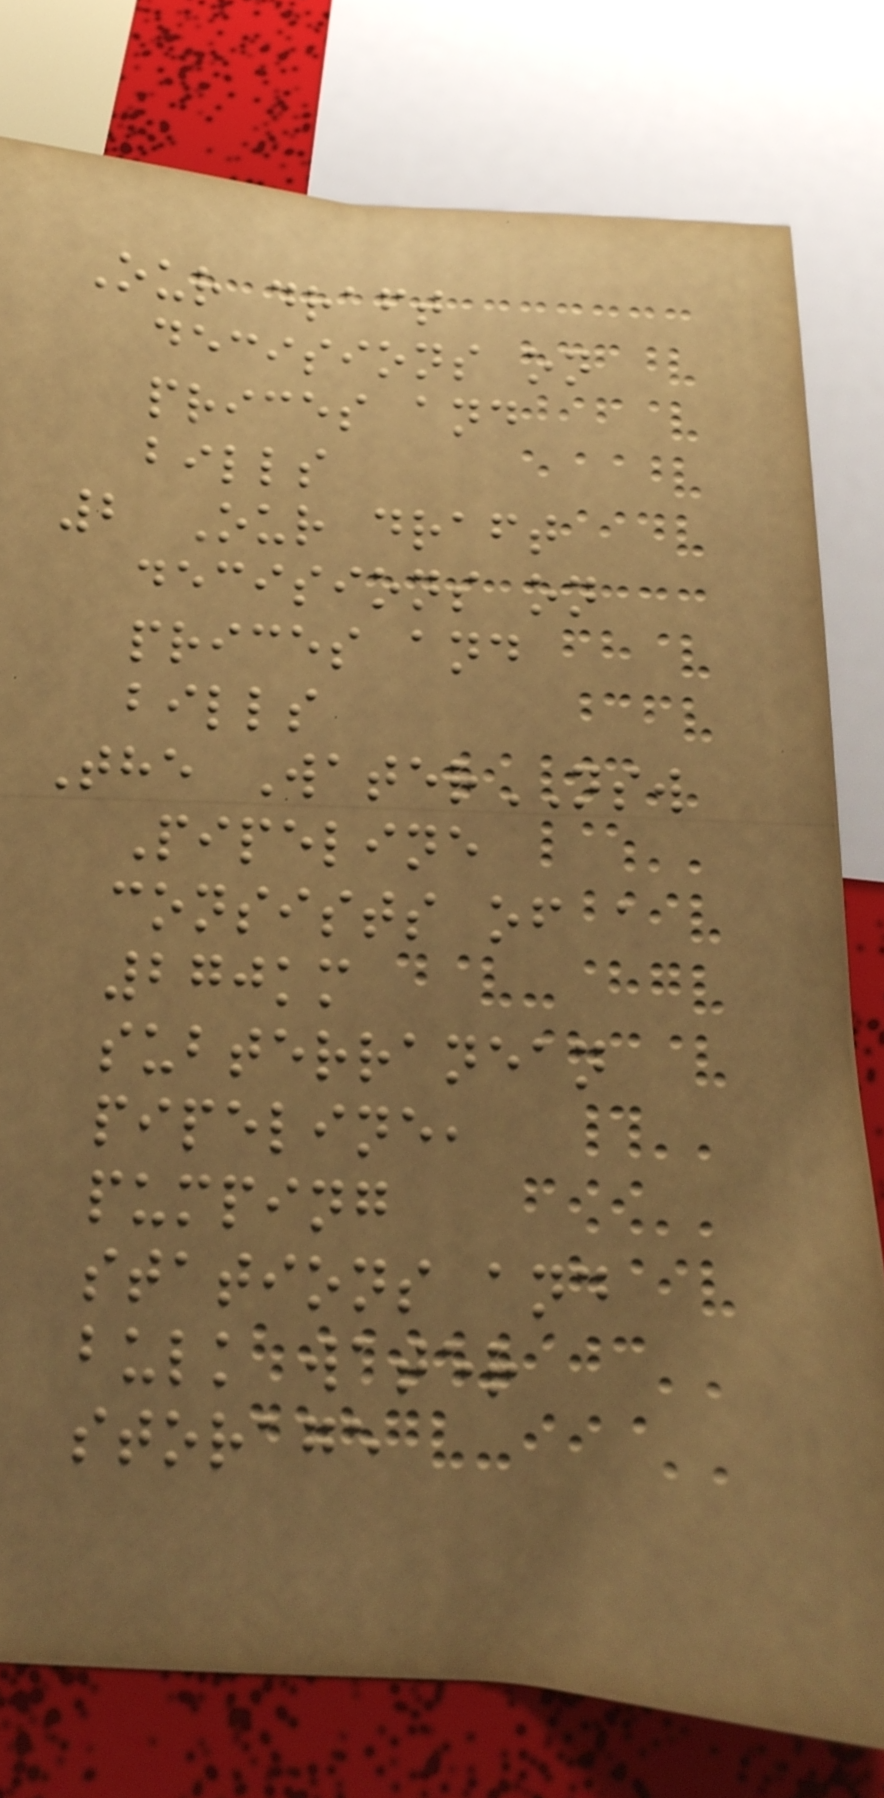Our draft
decisions on
prices and
bills
2 Our draft
decisions on
prices and
bills
The WaterNSW
Pipeline
consists of a
270km
subterranean
pipeline,
pumping
stations and
bulk water
storage
